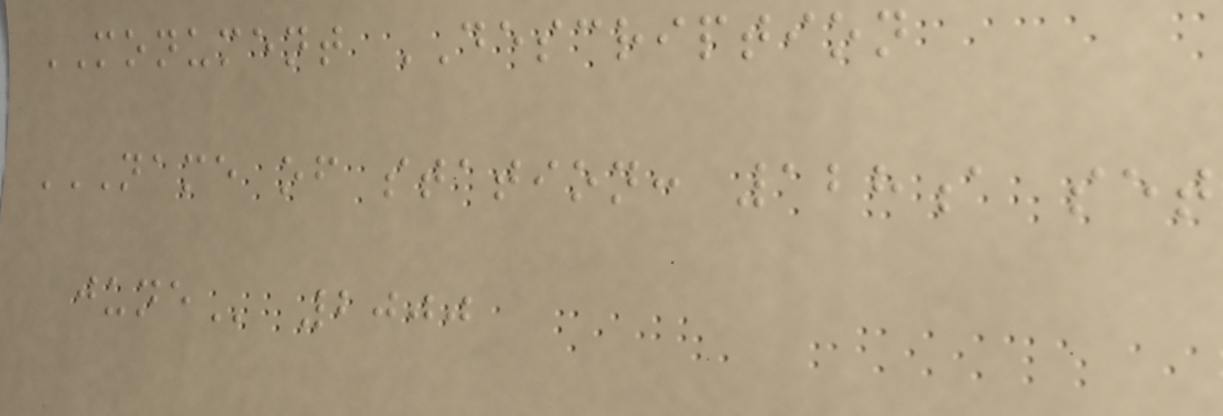MONUMENT DESCRIPTION
NAME OF STATION: 128A SET
JUNE 2000
